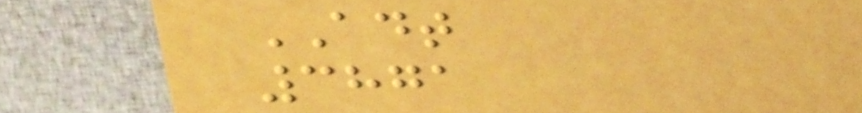ADT
3871
